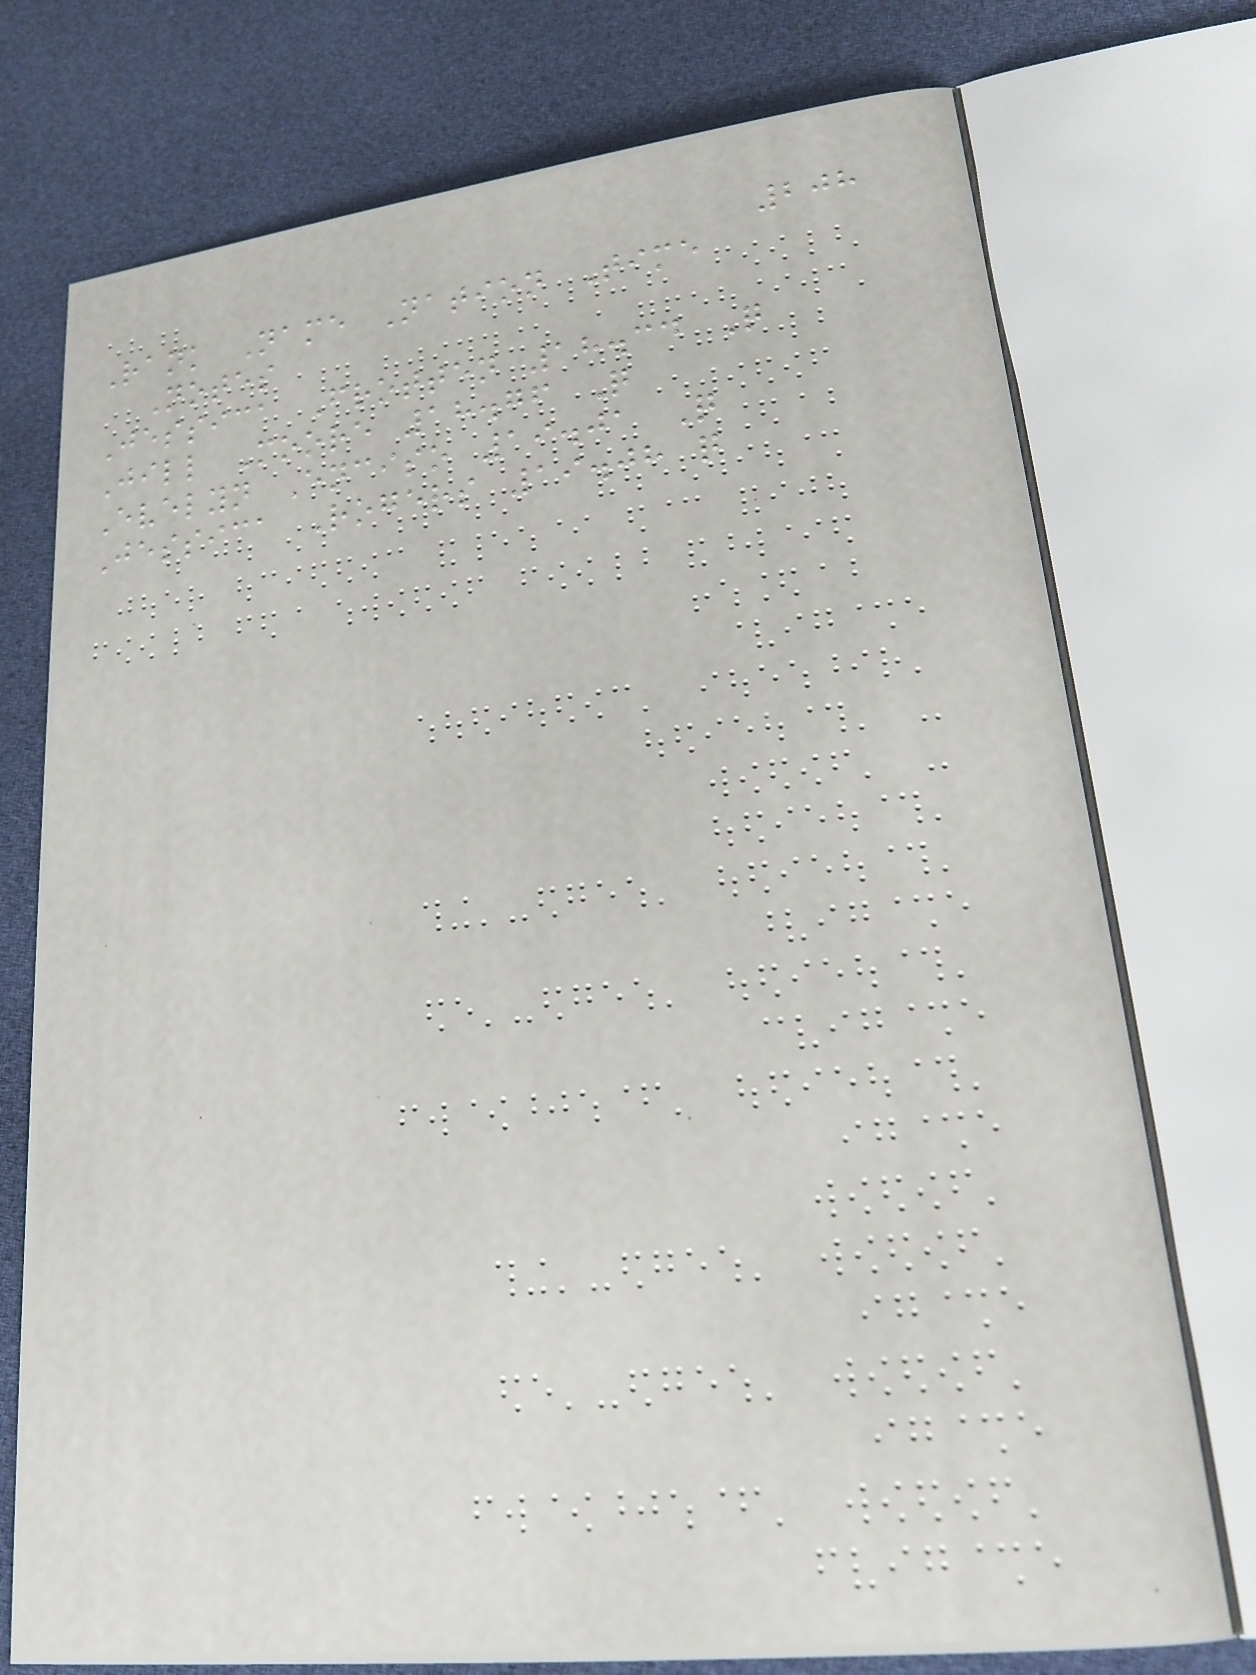208
Rank Name Nation Time
Notes
Jessica Frotten 18.34 Q
Jill Moore 18.76 Q
Evelyn Enciso 19.01 Q
Jessica Rogers 19.08 q
